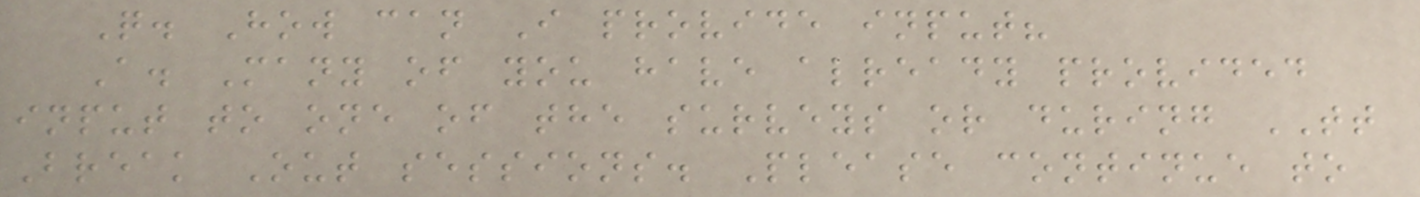Q. How can I provide input?
A. Many of you have already provided
input to one of the surveys or during TT
Break Out sessions. Please continue to
